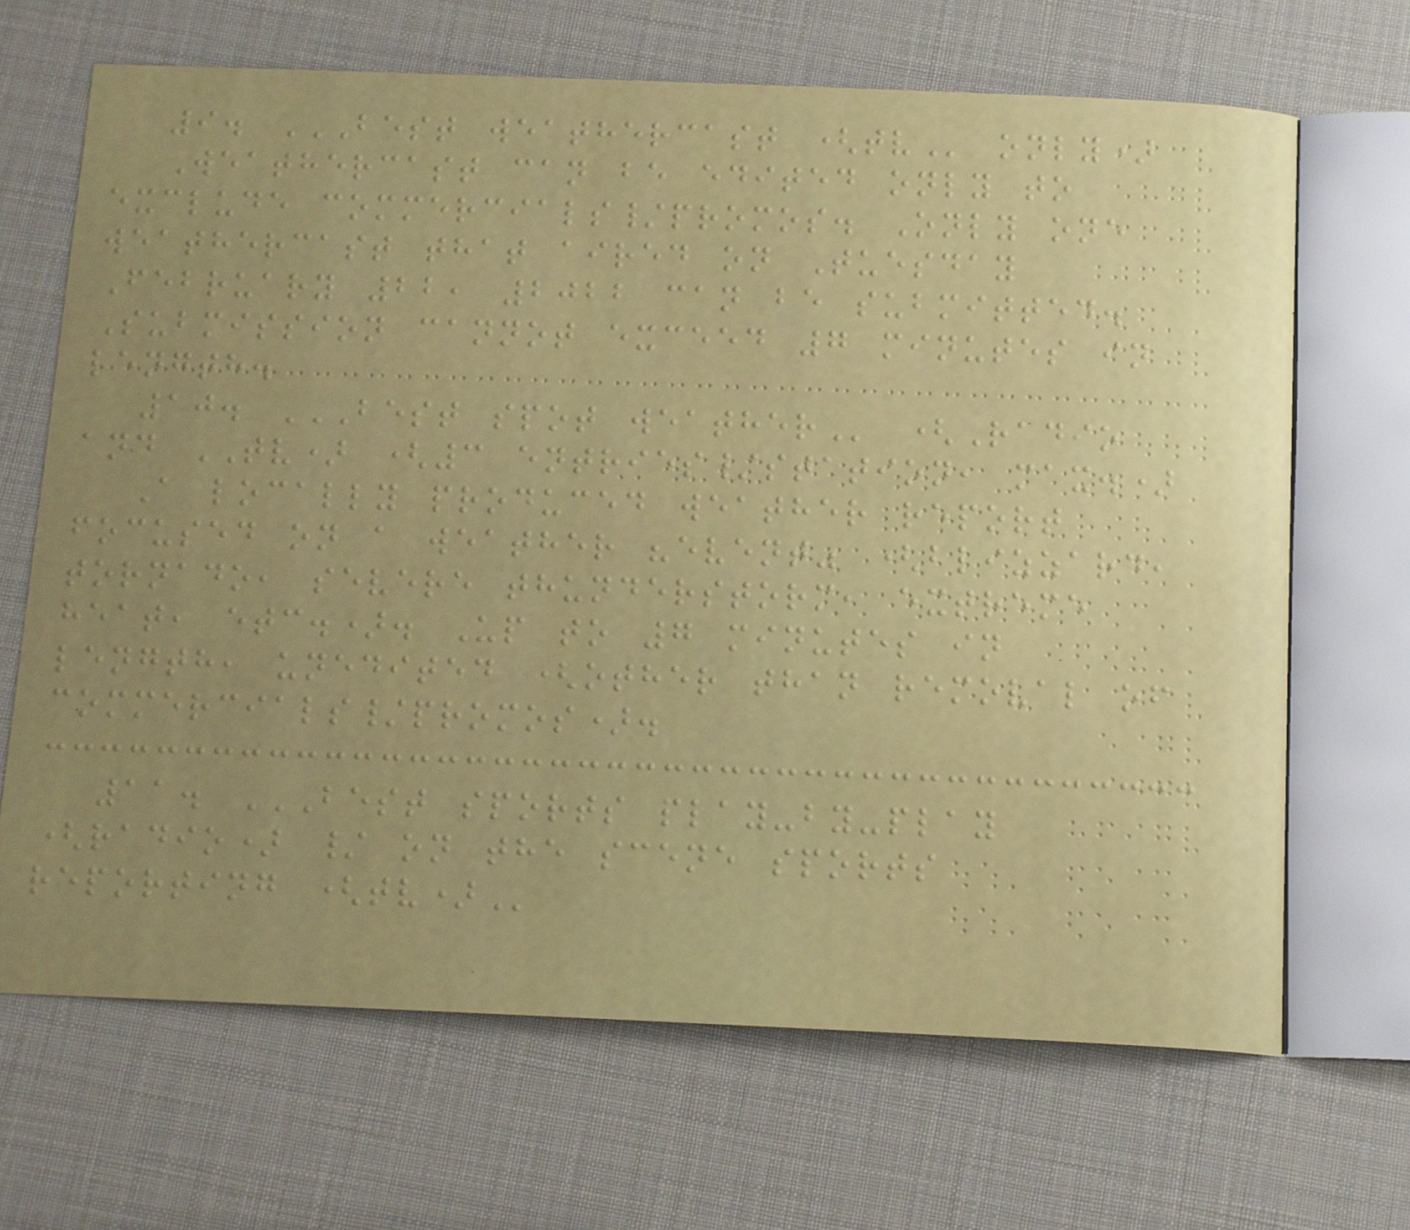9. BEST WEATHERCAST (TV only)
Weathercast can be edited only to
exclude commercials/promos. Only one
weathercast that aired on Tuesday
February 22, 2022 can be submitted.
Submission cannot exceed 7 minutes in
length.
10. BEST SPOT WEATHER (Radio
and TV) (3 entries/station, max.)
A locally produced weather report
focused on a weather "event" (blizzard,
tornado, severe thunderstorm, extreme
heat, etc.). Up to 7 minutes in
length, unedited (other than removal of
commercials/promos).
11. BEST SPORTS PLAY-BY-PLAY
(RADIO) / ON THE SCENE SPORTS
REPORTING (TV)
